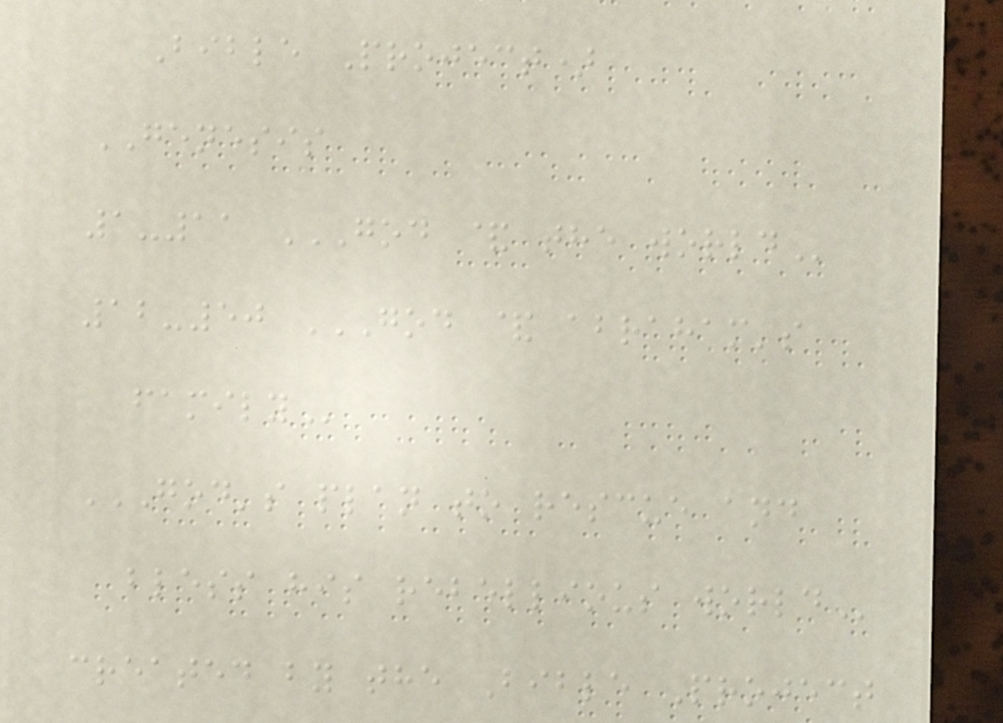Bible Project)
GENESIS
1-11 GOD & THE WORLD
12-50 GOD & ABRAHAM'S
FAMILY
GOD'S PLAN TO RESCUE AND
BLESS HIS REBELLIOUS WORLD
created by the Bible Project
